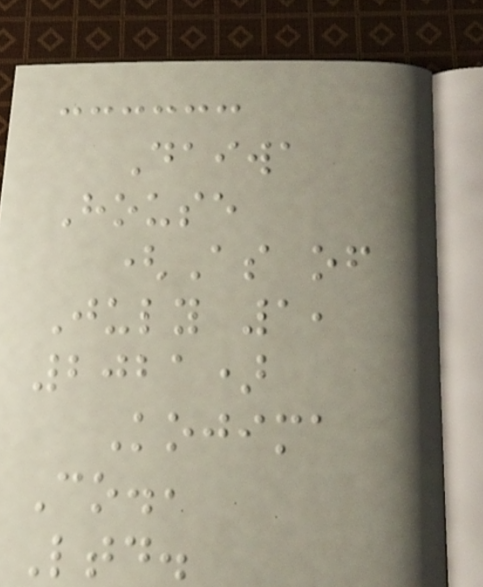Daiwa
House
(As of
July 1,
2021)
Kojima
Co.,
Ltd.
